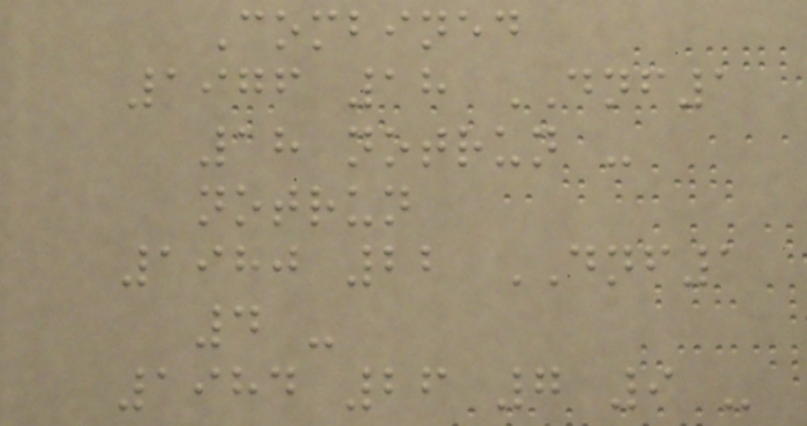Combined
1976 18 DNF1
18 notrun -
notrun
1980 22 DNF1
4 -
1984 26 7 9 -
